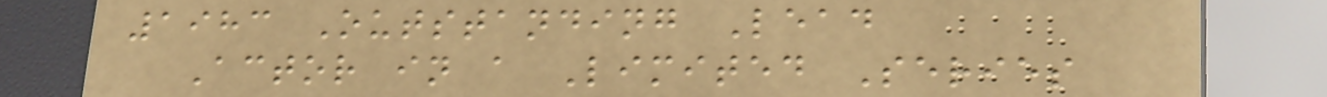1983 Outstanding Lead
Actor in a Limited Series
